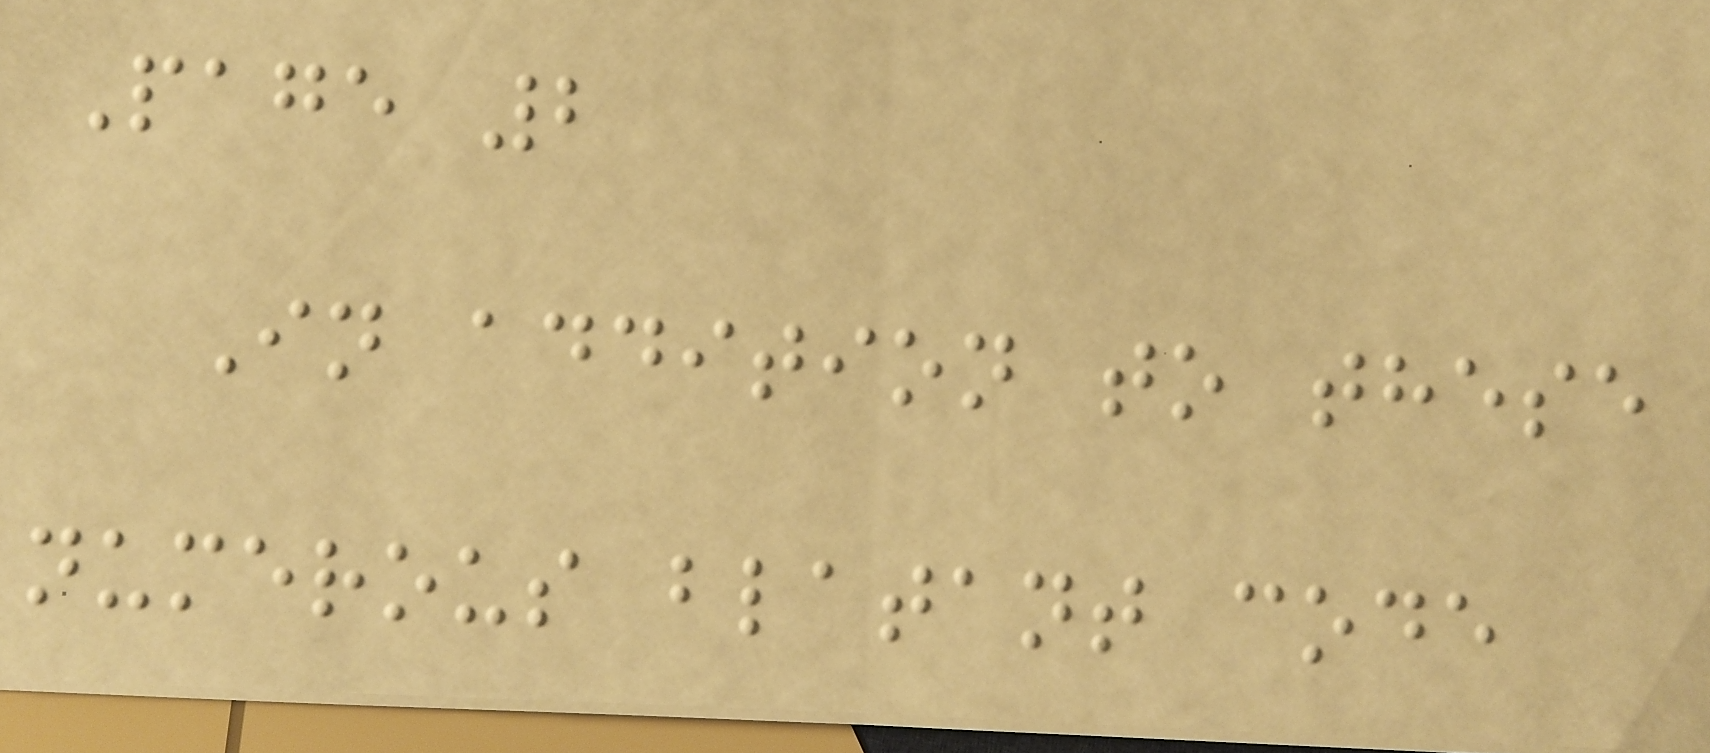Page 2
In addition to these
numerous blatant code
